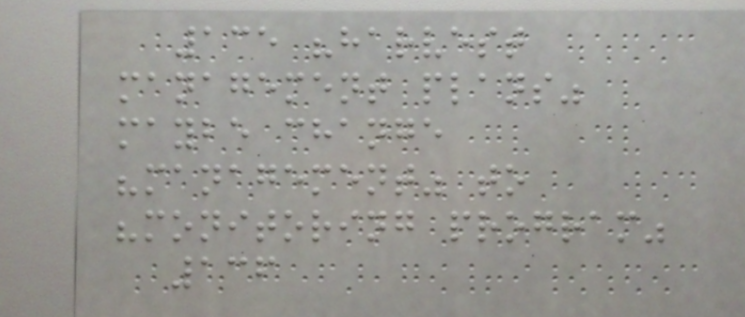135 "harvest
management plans"
maybe change
"management" to
"monitoring program"
136
